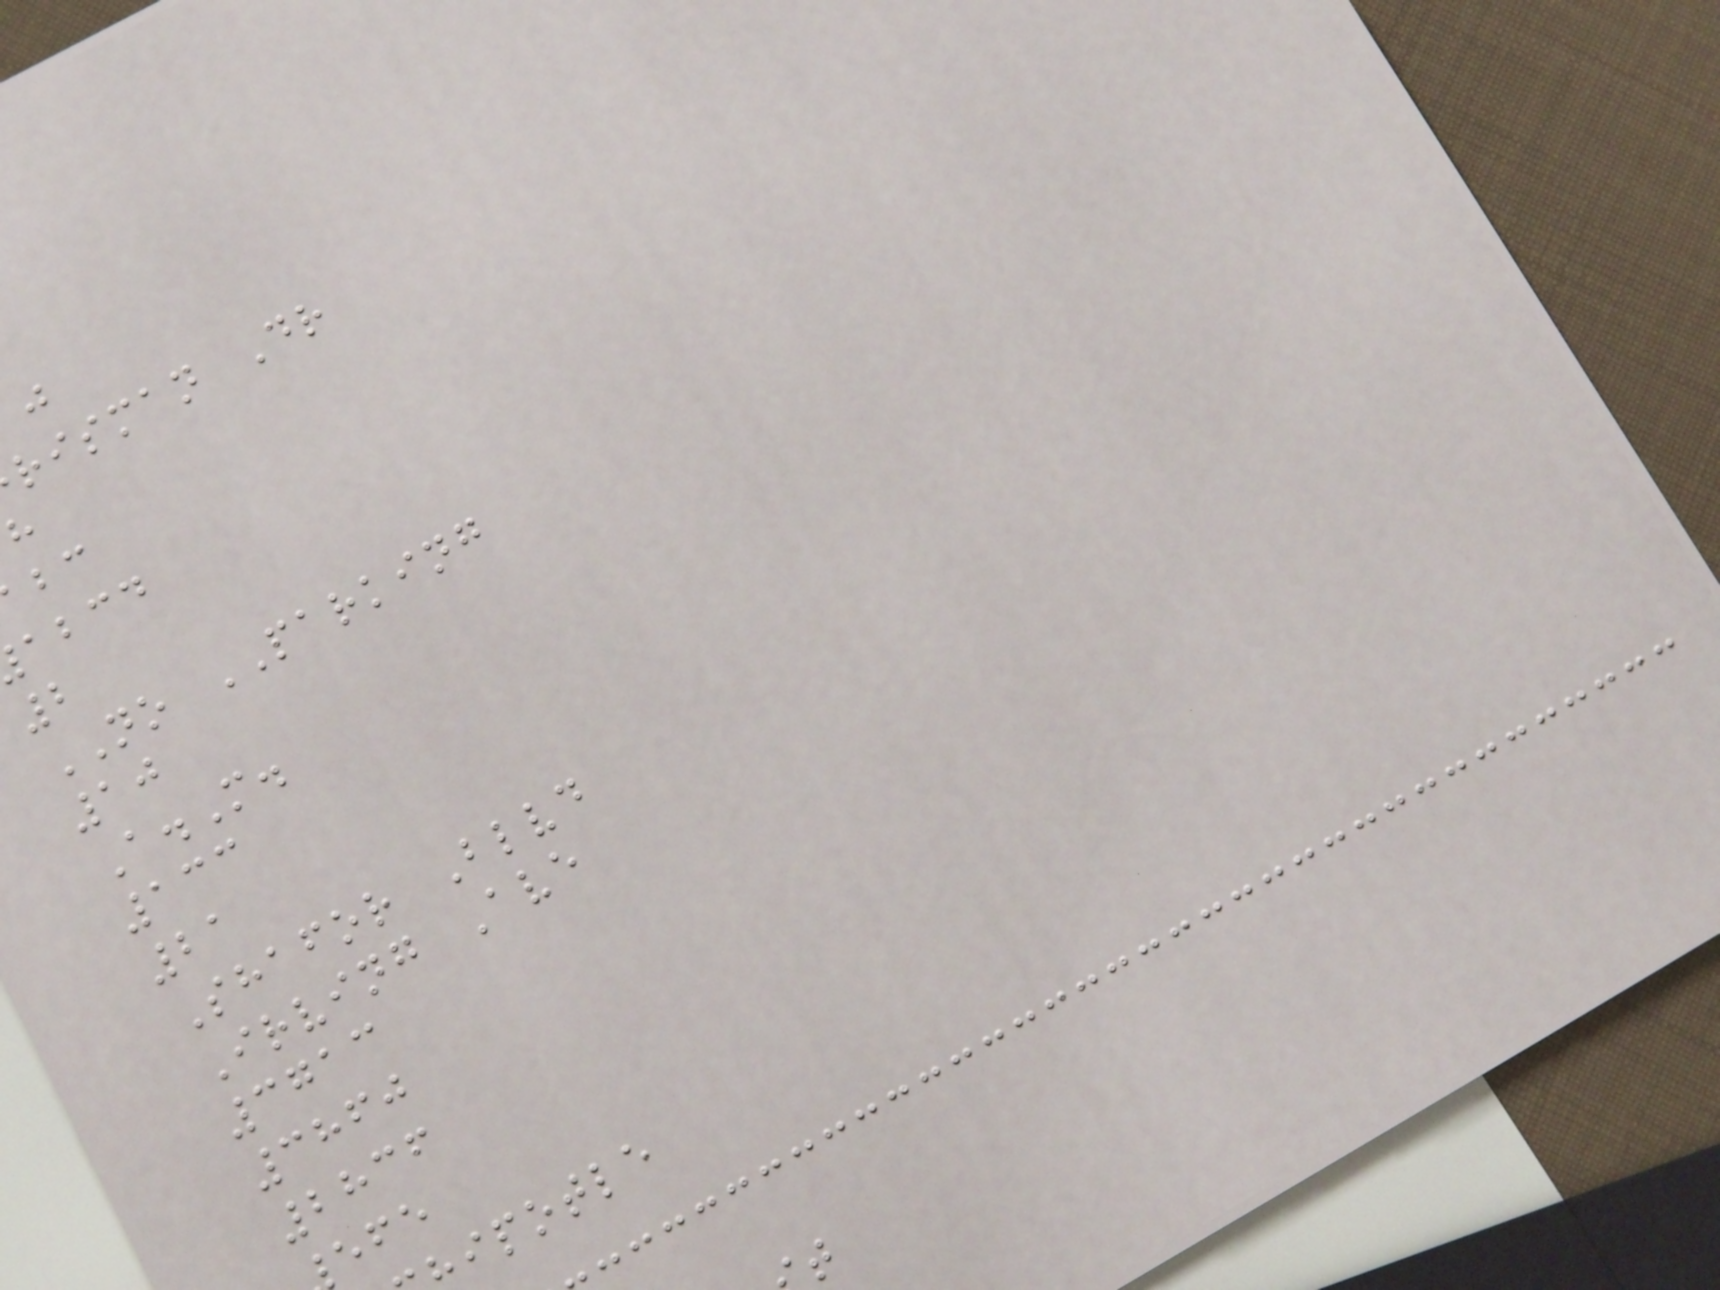risman Dr
abcd
2
NO PARKING
10
A.M.
133
21
Shafor Blvd
Irving Ave
3713
3860
2836
ipotle
